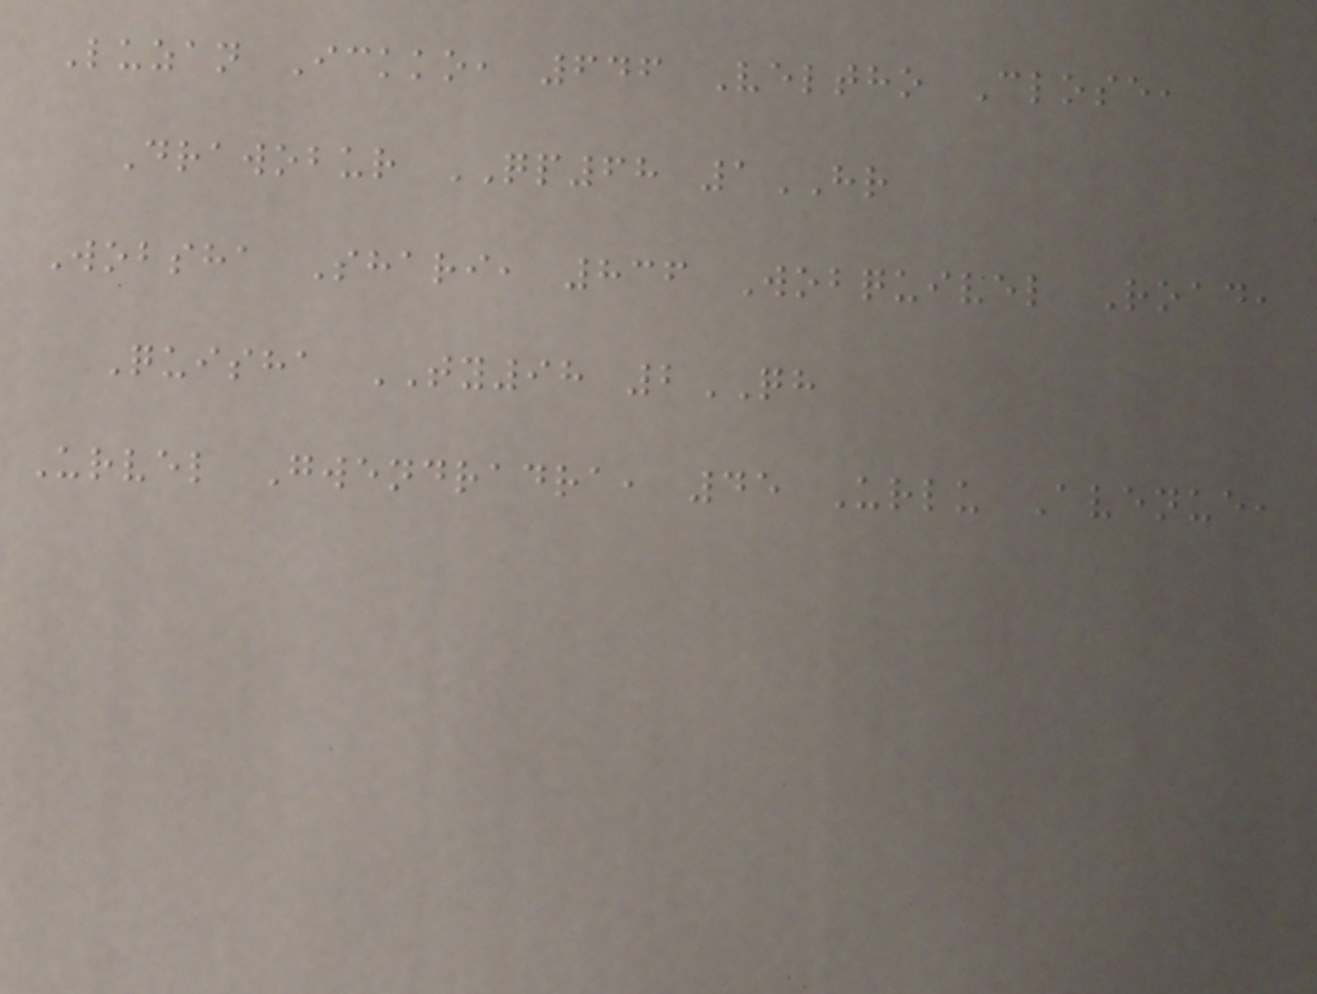Luzan Ickko, 646 Veltho Close,
Drawobur QP68 1HR
Wobsha Shari, 836 Wobquivel Road,
Quisha TY98 2QH
Urvel Gwendradra, 45 Urlu Avenue,
